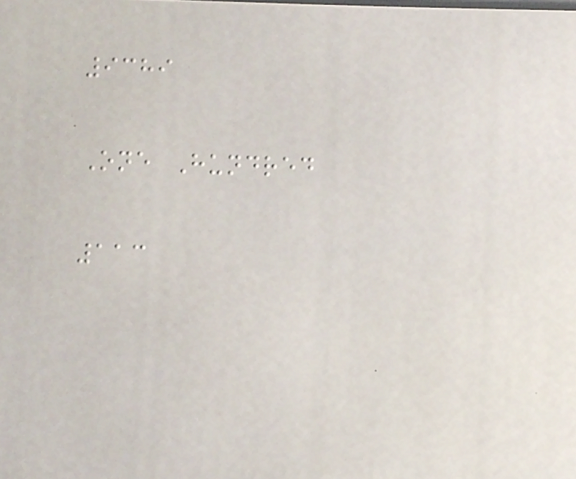9389
One Hundred
113
